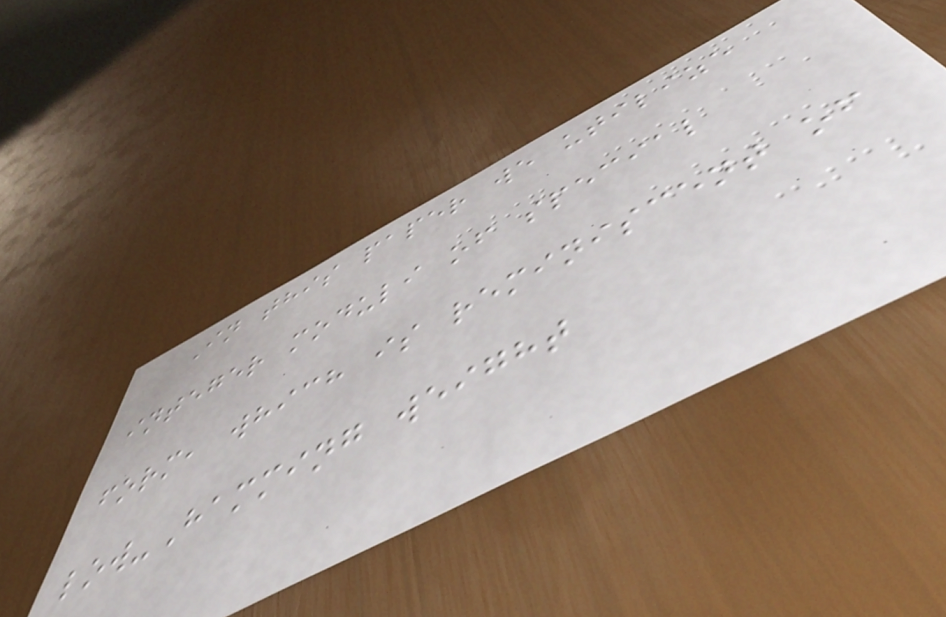In this paper we utilize
integer moduli of special
form, which is reminiscent of
low-Hamming weight
